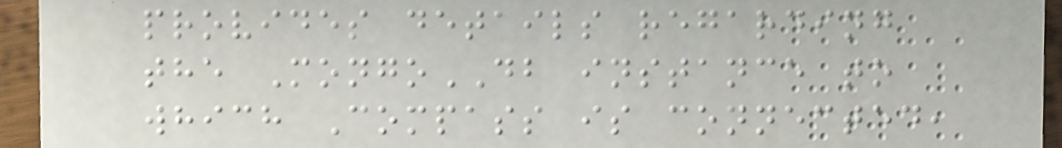provides details regarding
the MongoDB instance to
which Compass is connected,
